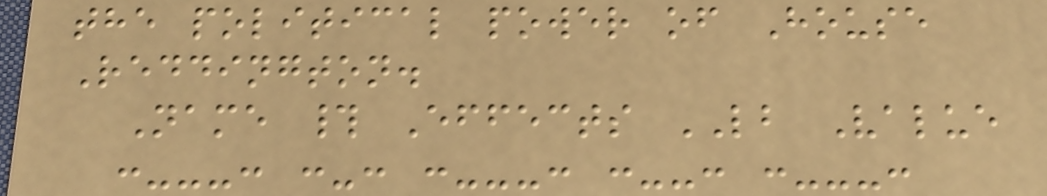the political power of House
Reddington.
Name # Effects LB Value
:---: :-: :---: :--: :---:
